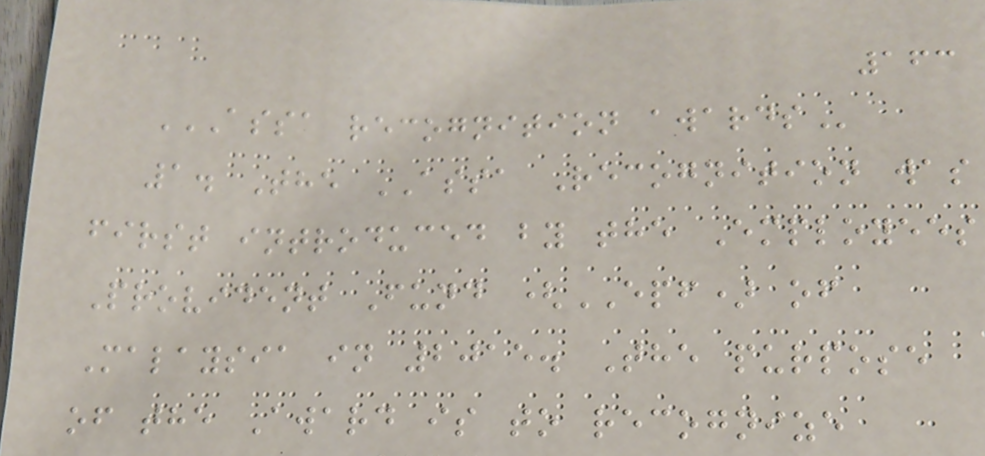163
ASSA RECOGNITION AWARDS
1. The ASSA Recognition was
first introduced by the Employees
Provident Fund (EPF) of
Malaysia in 2015. The purpose
of the Award is to recognize
